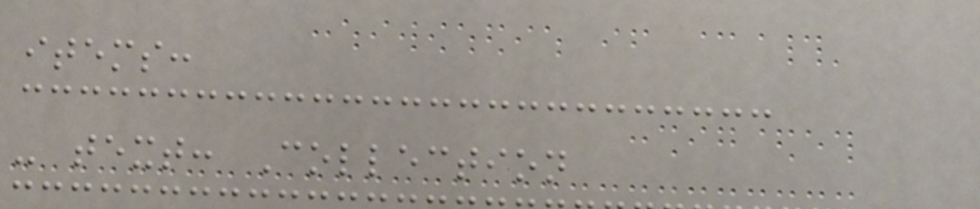items:
- text: Collection
